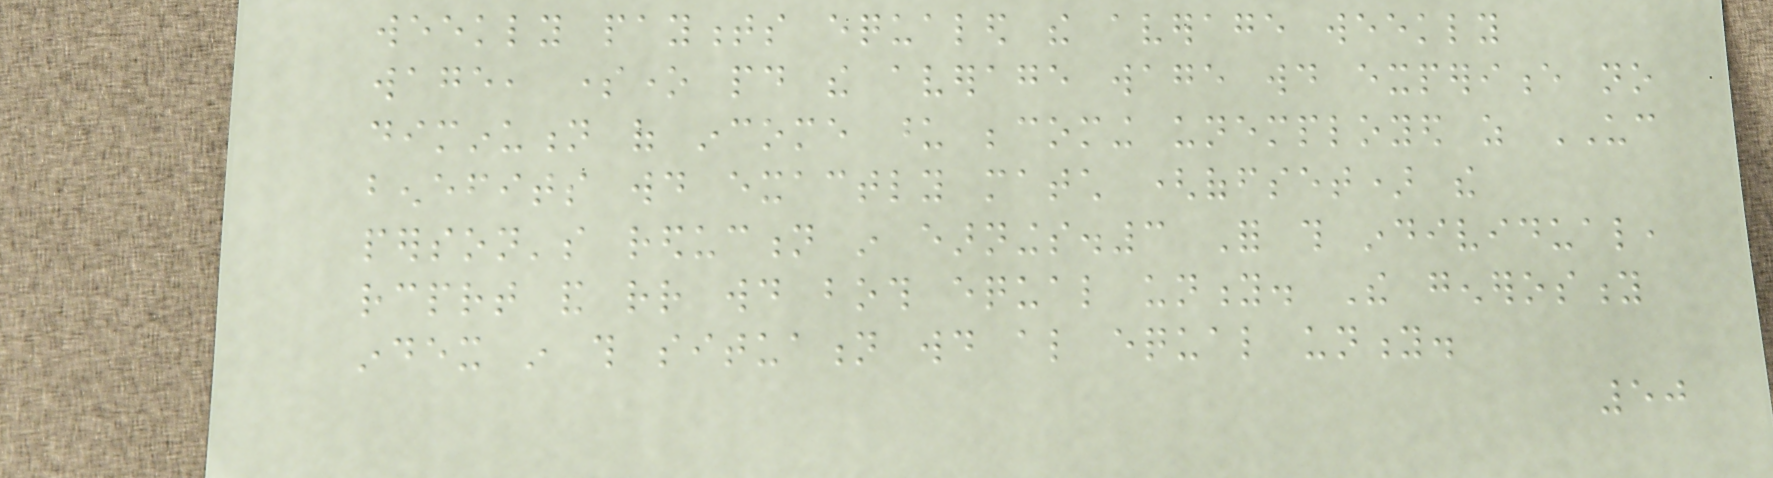weekly payments equaled the average weekly
wage, someone paid the average wage would experience no
diminution of income upon becoming unemployed as UC
benefits would exactly match (offset) the
person's reduction in earnings.3 For this individual,
rcprt and rr would both equal unity. The generosity
index in this situation would also equal unity.
50
